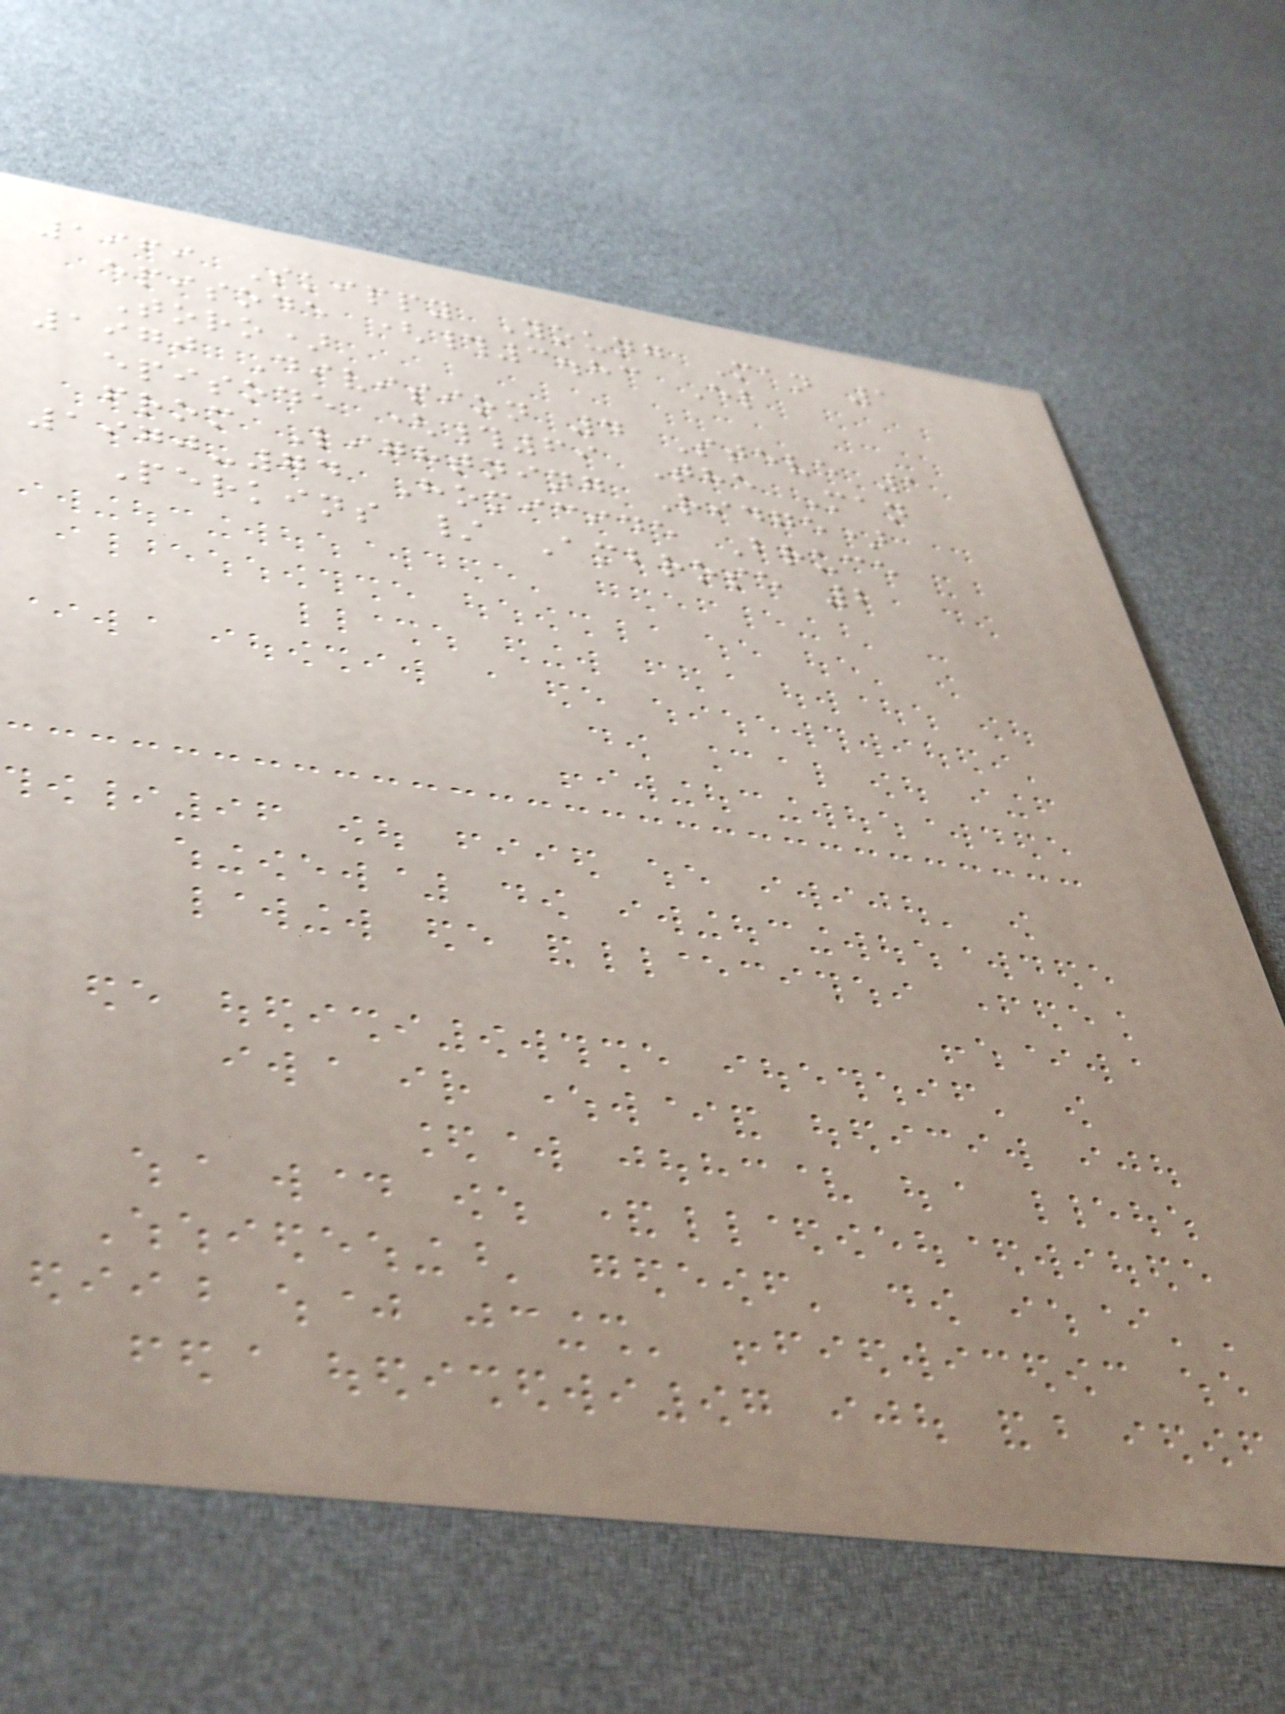1969 Skippy Young Man 1
episode (#3.83 El
Toro)
1970 Division 4 Steve 1
episode (#69 The Man
from Lightning Ridge)
1970-74 Homicide Bruce
Perkins / Ambrose 2
